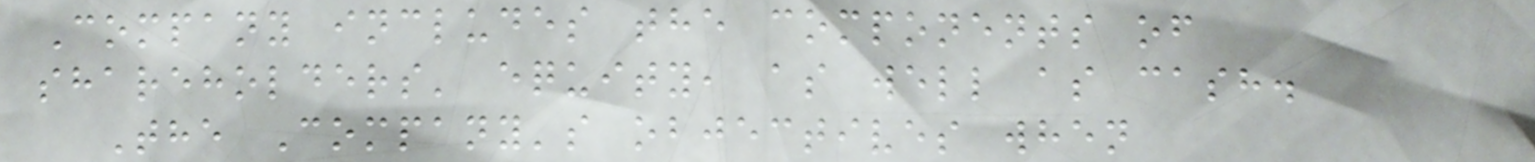Company includes the components of
shareholders' equity, as well as cash.
The Company's objectives when
